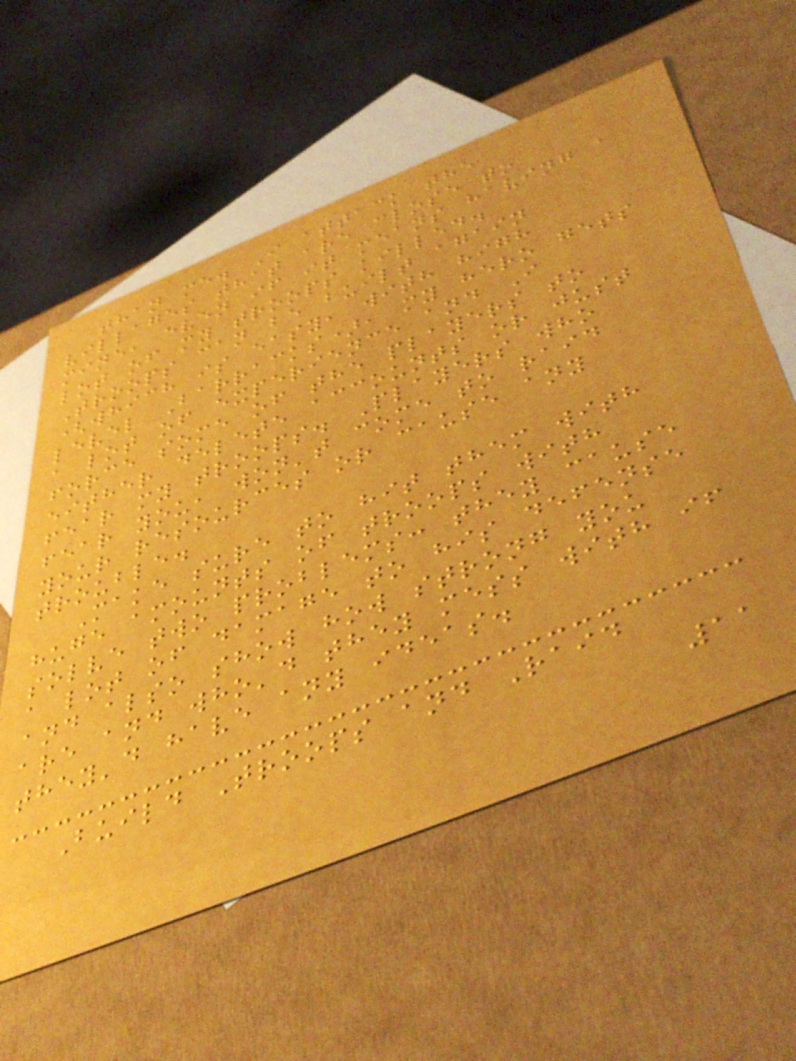than me. I attack the
villages that are close to
mine, even if it means having a
lot of my troops killed.
Troops can be built again
(which is easy, with high
level Barracks), my hero gets
a lot of experience and I
force some of the players to
either delete accounts or just
fear my troops. Players who
fear you, won't come to raid
your resources or cause any
trouble.
Make sure to hit them with
huge amounts of troops with
solve two problems: they cause
a lot of damage to his defense
and also show how strong you
are and who'd they mess with if
they'd have any ideas.
Build Troops and Raid
11
